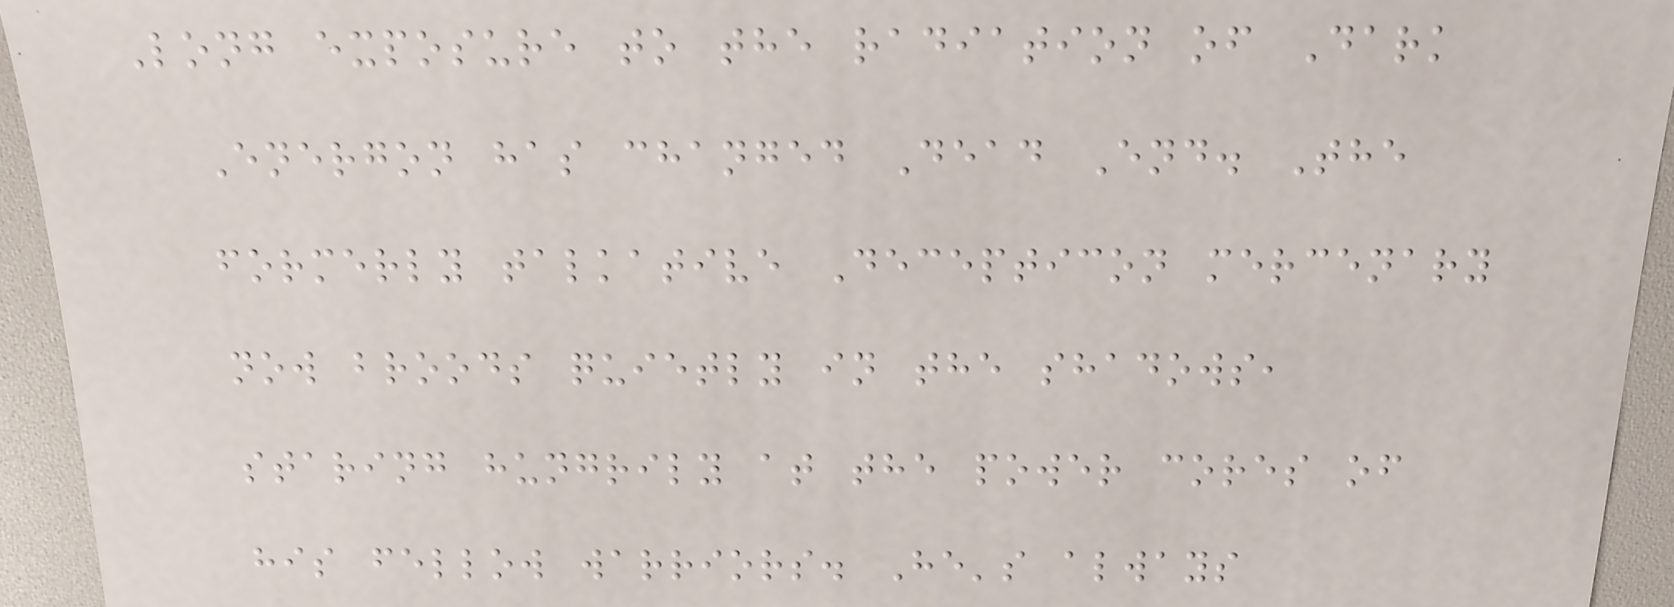Long exposure to the radiation of Dark
Energon has changed Dead End. The
formerly talkative Decepticon mercenary
now broods quietly in the shadows,
staring hungrily at the power cores of
his fellow warriors. He's always
